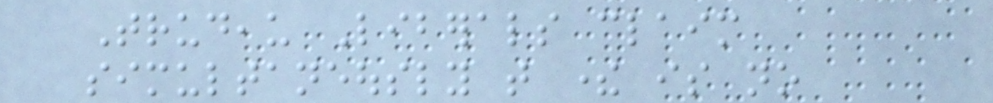Trudeau Liberals claim
simultaneously that there is no
